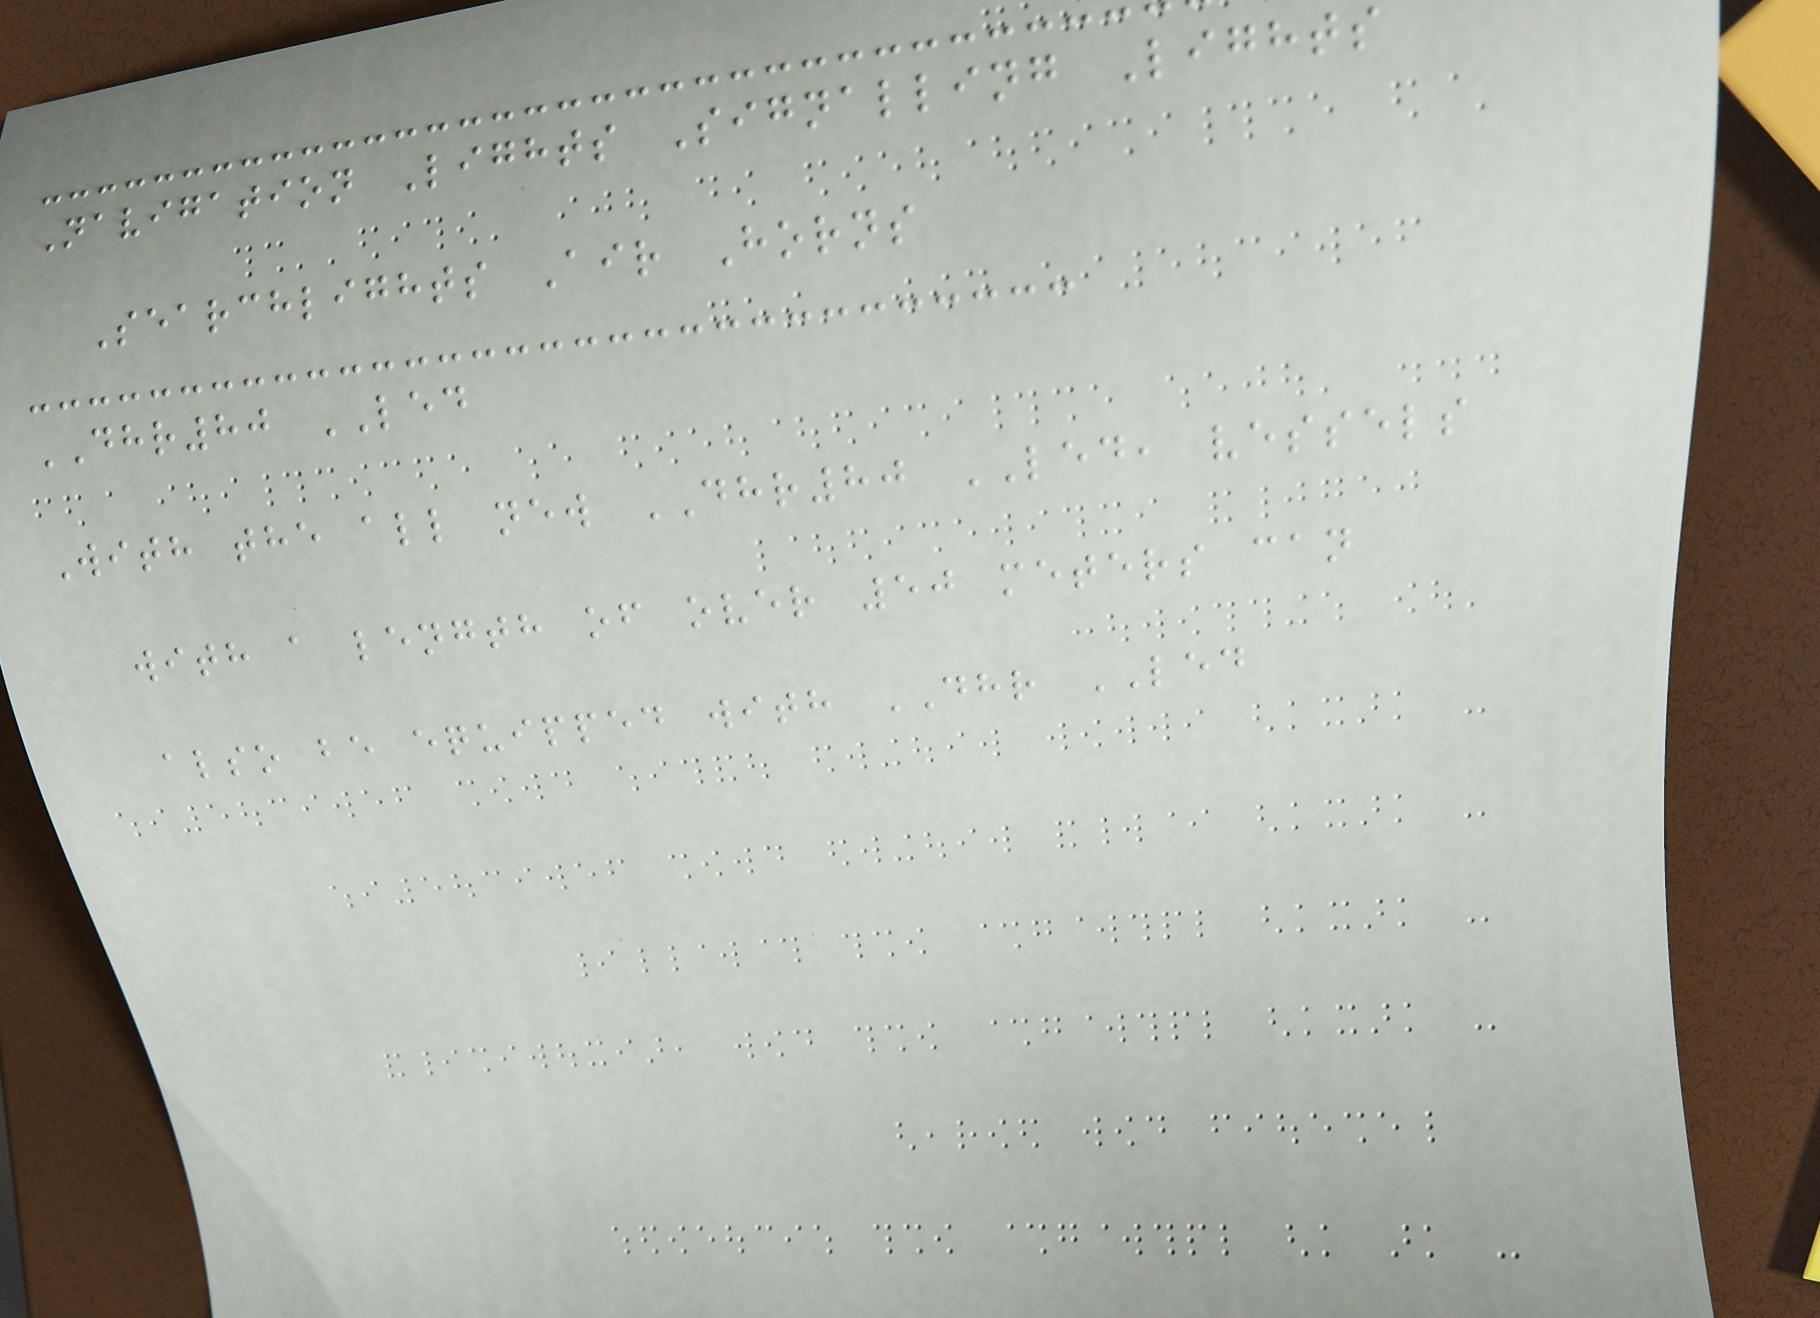Navigation Lights Signalling Lights
Searchlights Air Horns
DHR80 LED
With the all new DHR80 LED, vessels
with a length of over 50 meters can
also be equipped with DHR LED
